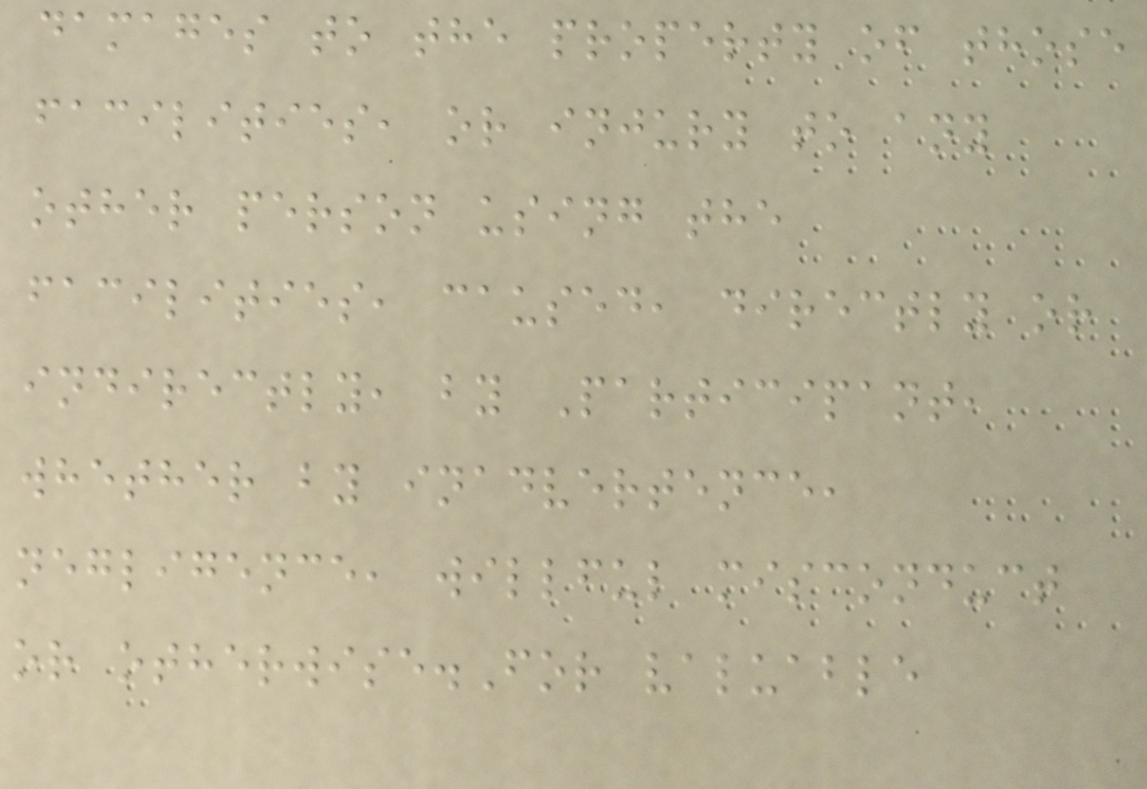damages to the property of those
facilities, or injury to any
other person using the
facilities, caused, directly or
indirectly, by Participant,
whether by inadvertence,
negligence, willful misconduct
or otherwise.For valuable
